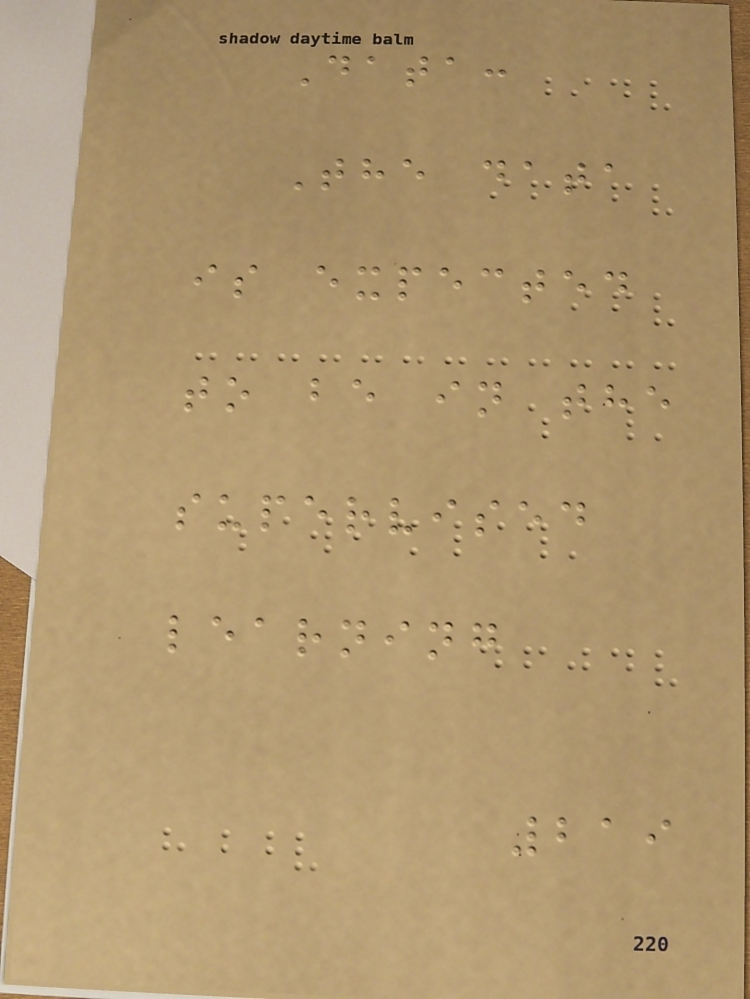Data:
The data
is expected
to be in the
supervised
learning
219
